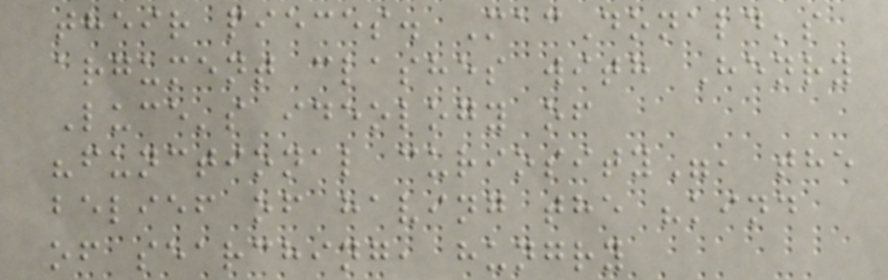their pieces. MacDonald's
argument clashes with Henry
Luce's ideology of
"functional curiosity", the
belief of having the "kind
of searching, hungry
